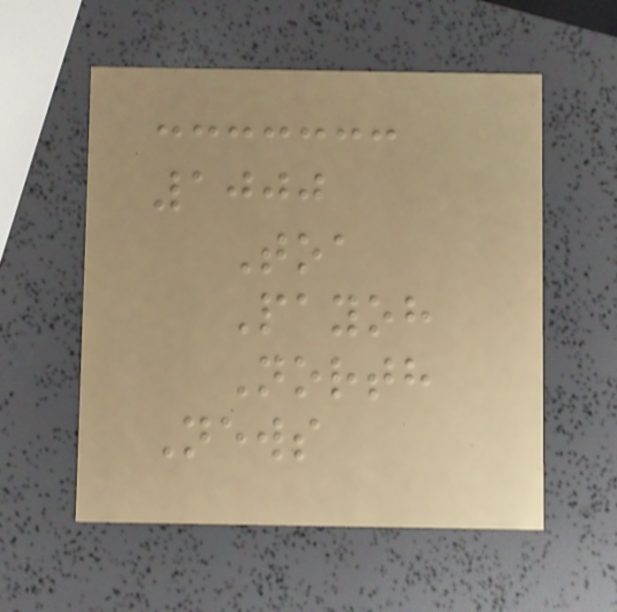1000
Toa
Payoh
North
News
